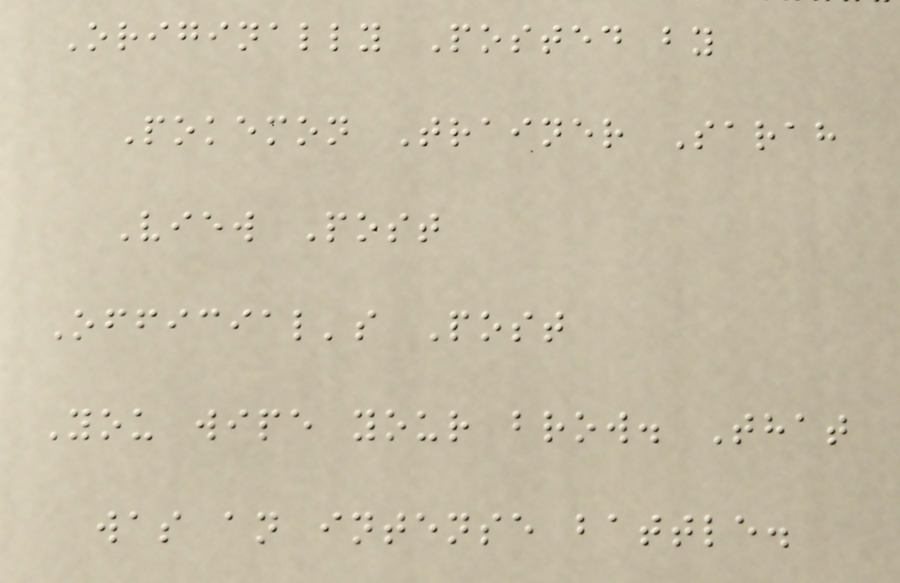Originally Posted by
Pokemon Trainer Sarah
View Post
Official's Post
You wipe your brow. That
was an intense battle.
